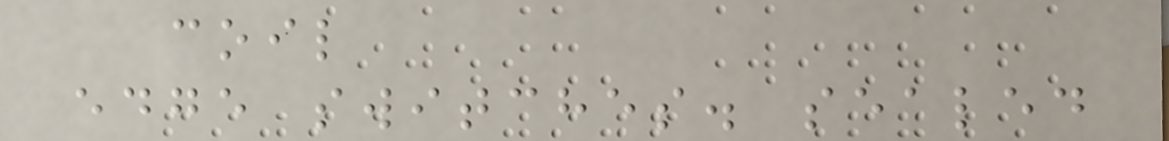coil
edge switches. sealed
